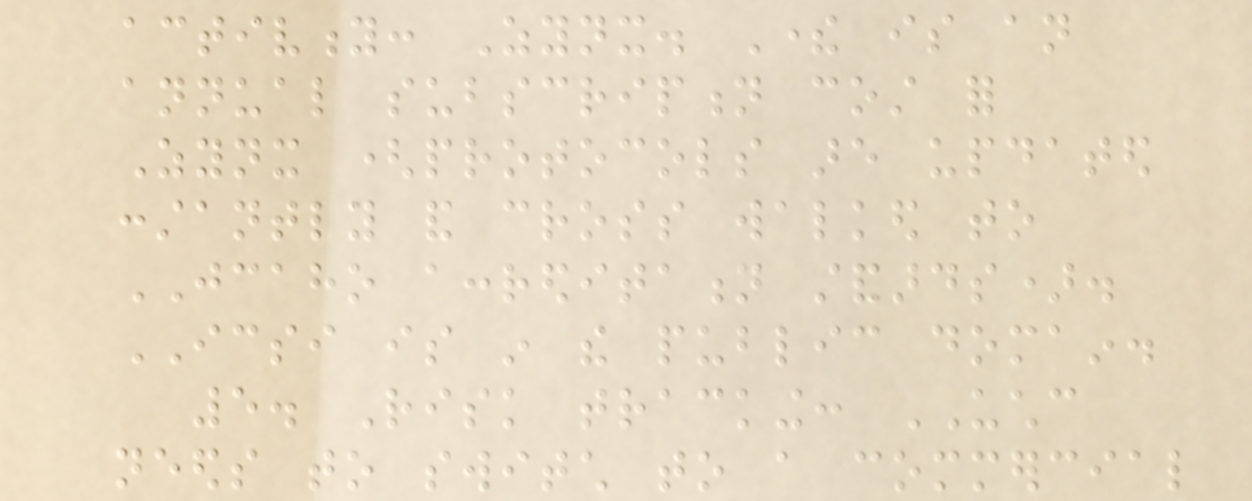activity: Zynx. There is an
annual subscription cost for
Zynx (protocols are updated
constantly and cross walked to
JCAHO accreditation standards).
ICSI is in the public domain.
5. Risk tracking: UCHC
needs to switch to a commercial
